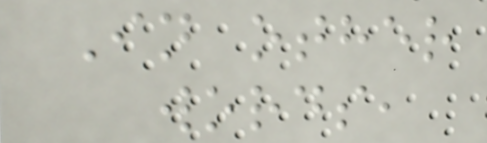In other
words,
